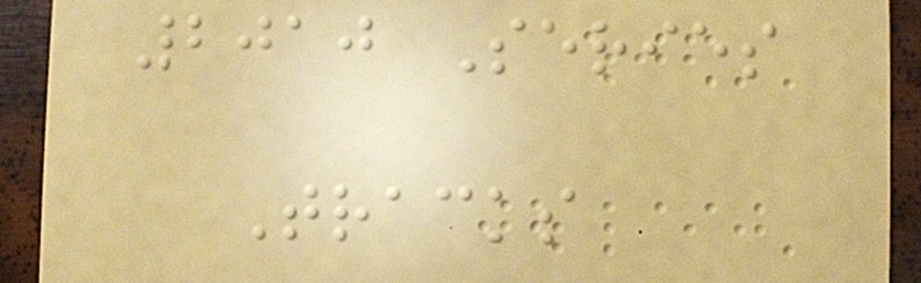2010 Series
Tracks
